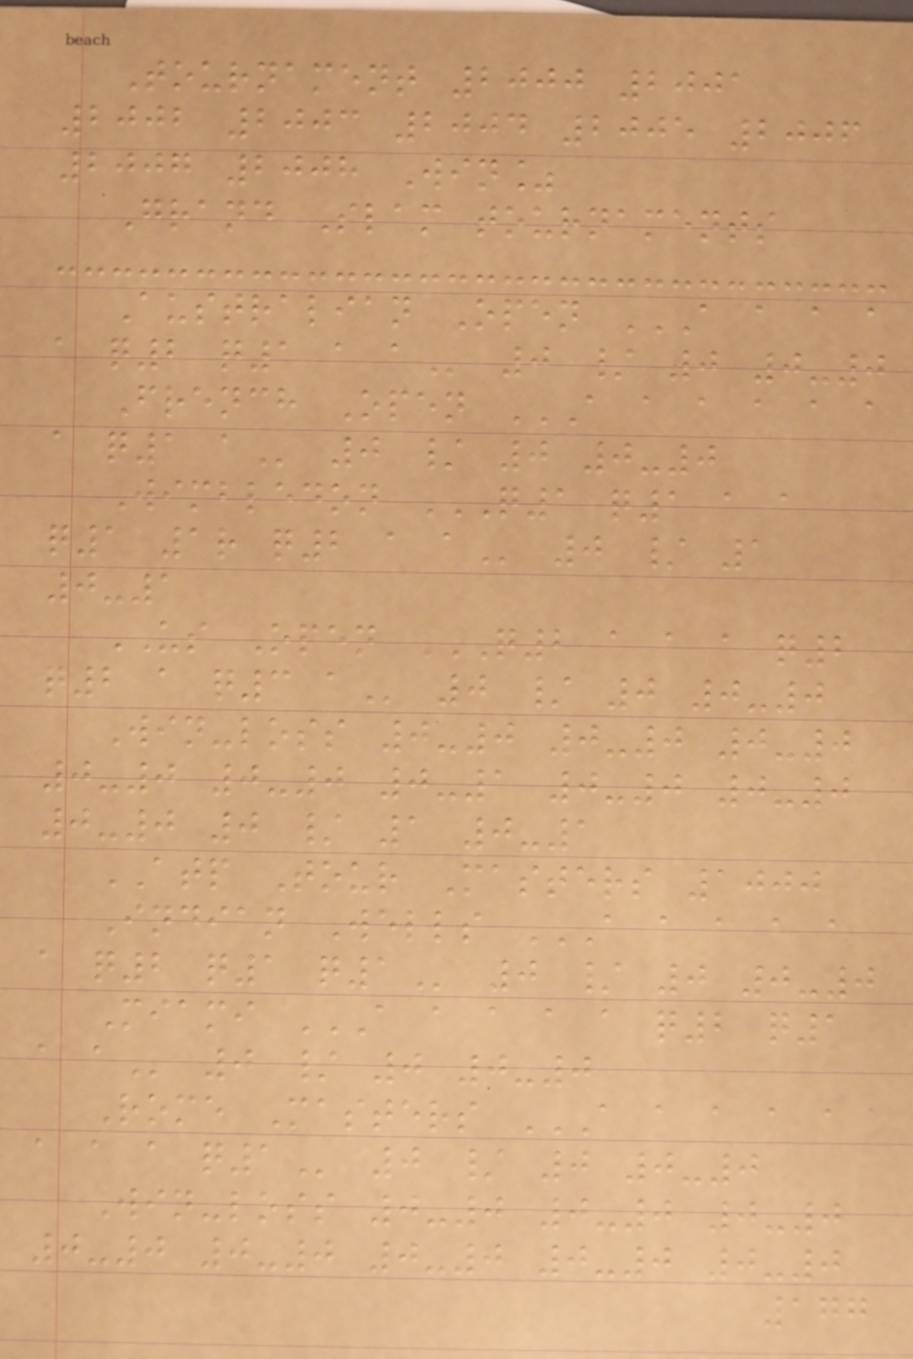Tournament 2000 2001
2002 2003 2004 2005 2006
2007 2008 Win%
Grand Slam tournaments
Australian Open A A A A
A Q2 Q1 A A 0 / 0 0-0
French Open A A A A A A
A Q1 A 0 / 0 0-0
Wimbledon Q1 Q1 A A
Q1 1R Q2 A A 0 / 1
0-1
US Open Q2 A A A Q2
Q2 A Q3 A 0 / 0 0-0
Win-loss 0-0 0-0 0-0
0-0 0-0 0-1 0-0 0-0
0-0 0 / 1 0-1
ATP Tour Masters 1000
Indian Wells A A A A A
A Q2 Q1 Q1 0 / 0 0-0
Miami A A A A A Q2 Q1
A A 0 / 0 0-0
Rome Masters A A A A A
A A A Q1 0 / 0 0-0
Win-loss 0-0 0-0 0-0
0-0 0-0 0-0 0-0 0-0
177
